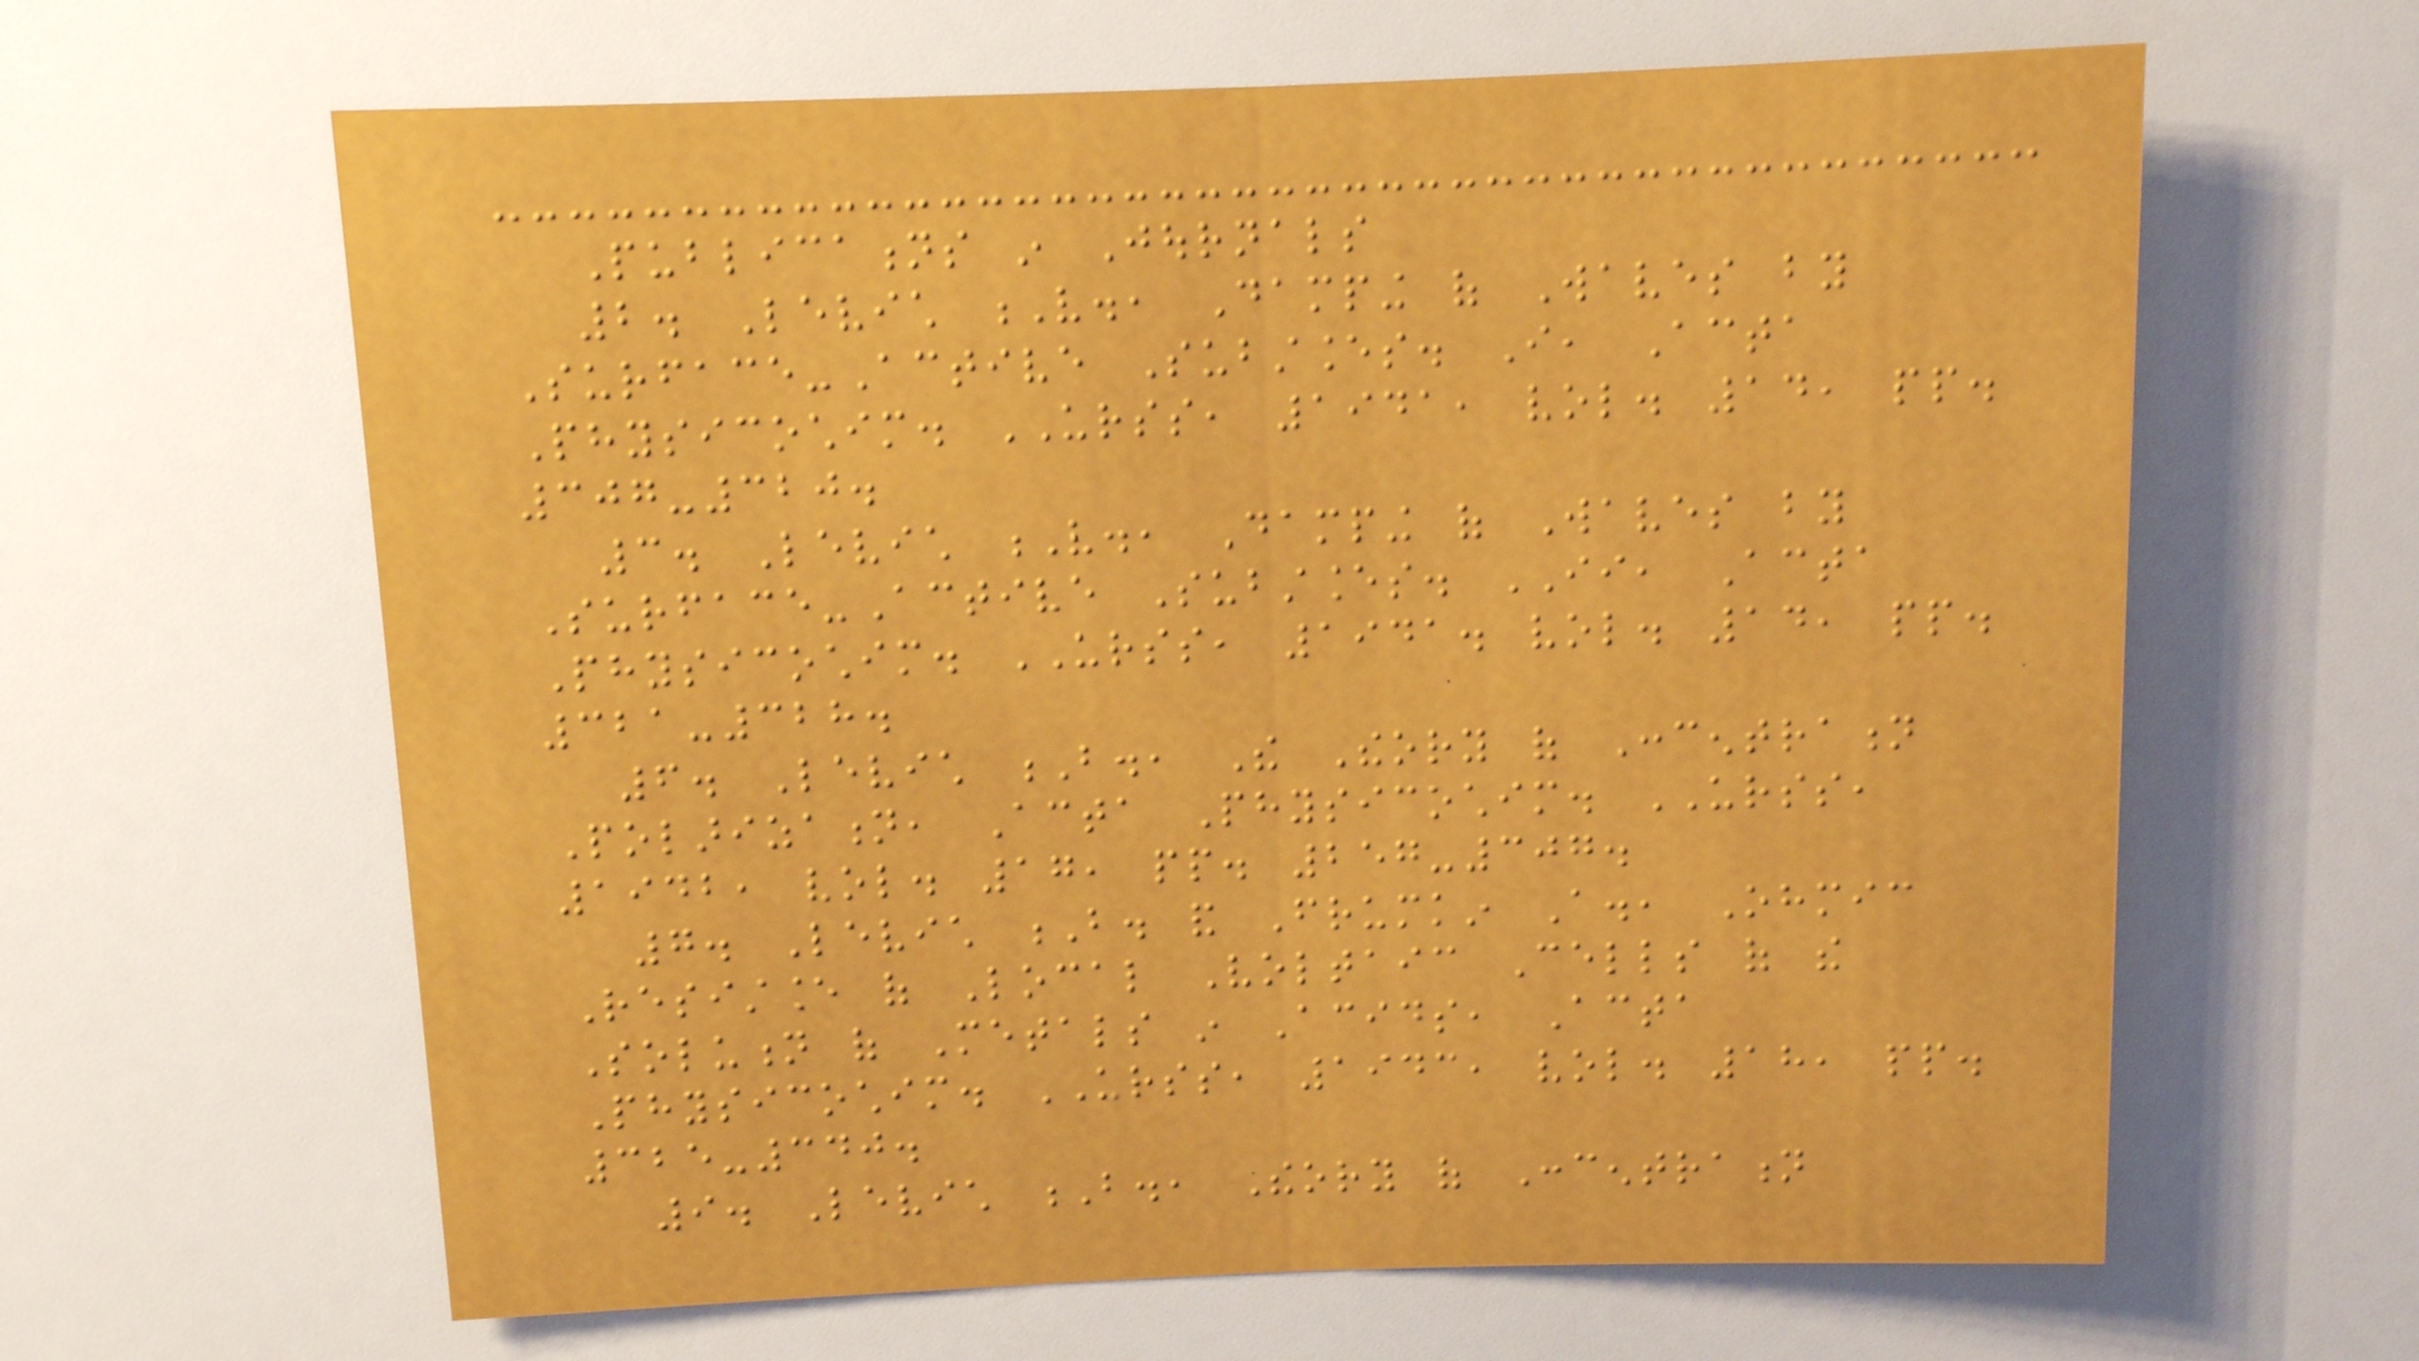Publications in Journals
2. Levich V., Damping of Waves by
Surface-Active Substances. I, Acta
Physicochim. URSS, 1941, vol. 14, pp.
307-320.
3. Levich V., Damping of Waves by
Surface-Active Substances. II, Acta
Physicochim. URSS, 1941. vol. 14, pp.
321-328.
6. Levich B., The Theory of Concentration
Polarization, Acta Physicochim. URSS,
1942, vol. 17, pp. 257-307.
7. Levich B. and Frumkin A., Ohmic
Resistance of Local Voltaic Cells of the
Solution of Metals in Acids, Acta
Physicochim. URSS, 1943, vol. 18, pp.
325-340.
9. Levich B., Theory of Concentration
